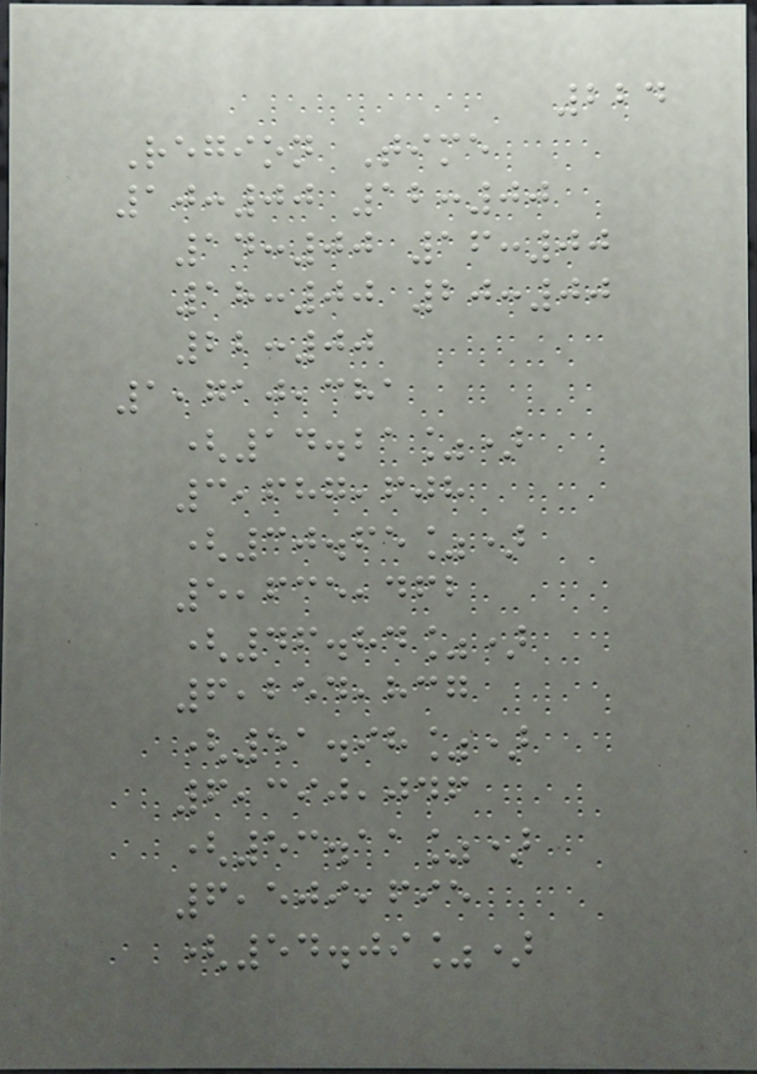224
Region Time
10:00 12:00
14:00 16:00
18:00 20:00
22:00
1,710,381
(14.21%)
3,687,608
(30.65%)
5,635,462
(46.84%)
6,254,837
(51.98%)
6,390,046
(53.11%)
6,509,695
(54.09%)
